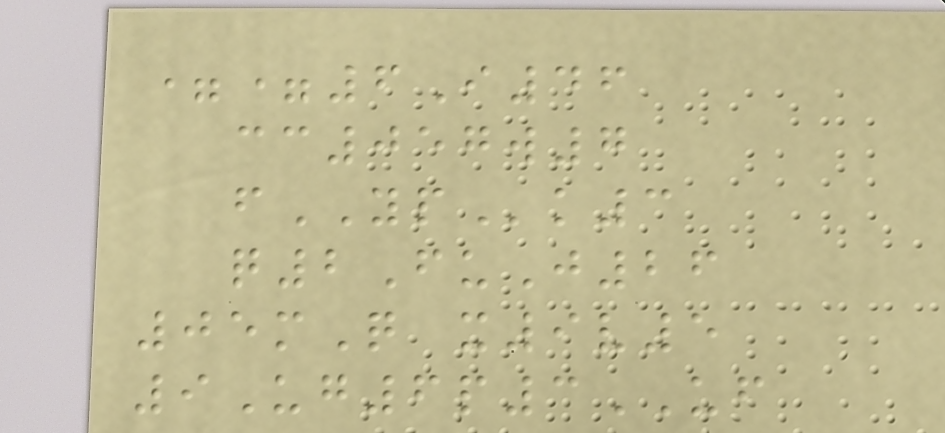==6I46
cc057w7
fYPk3
q2FuJ26
05mQ x9v5
9Ug6p3UF
